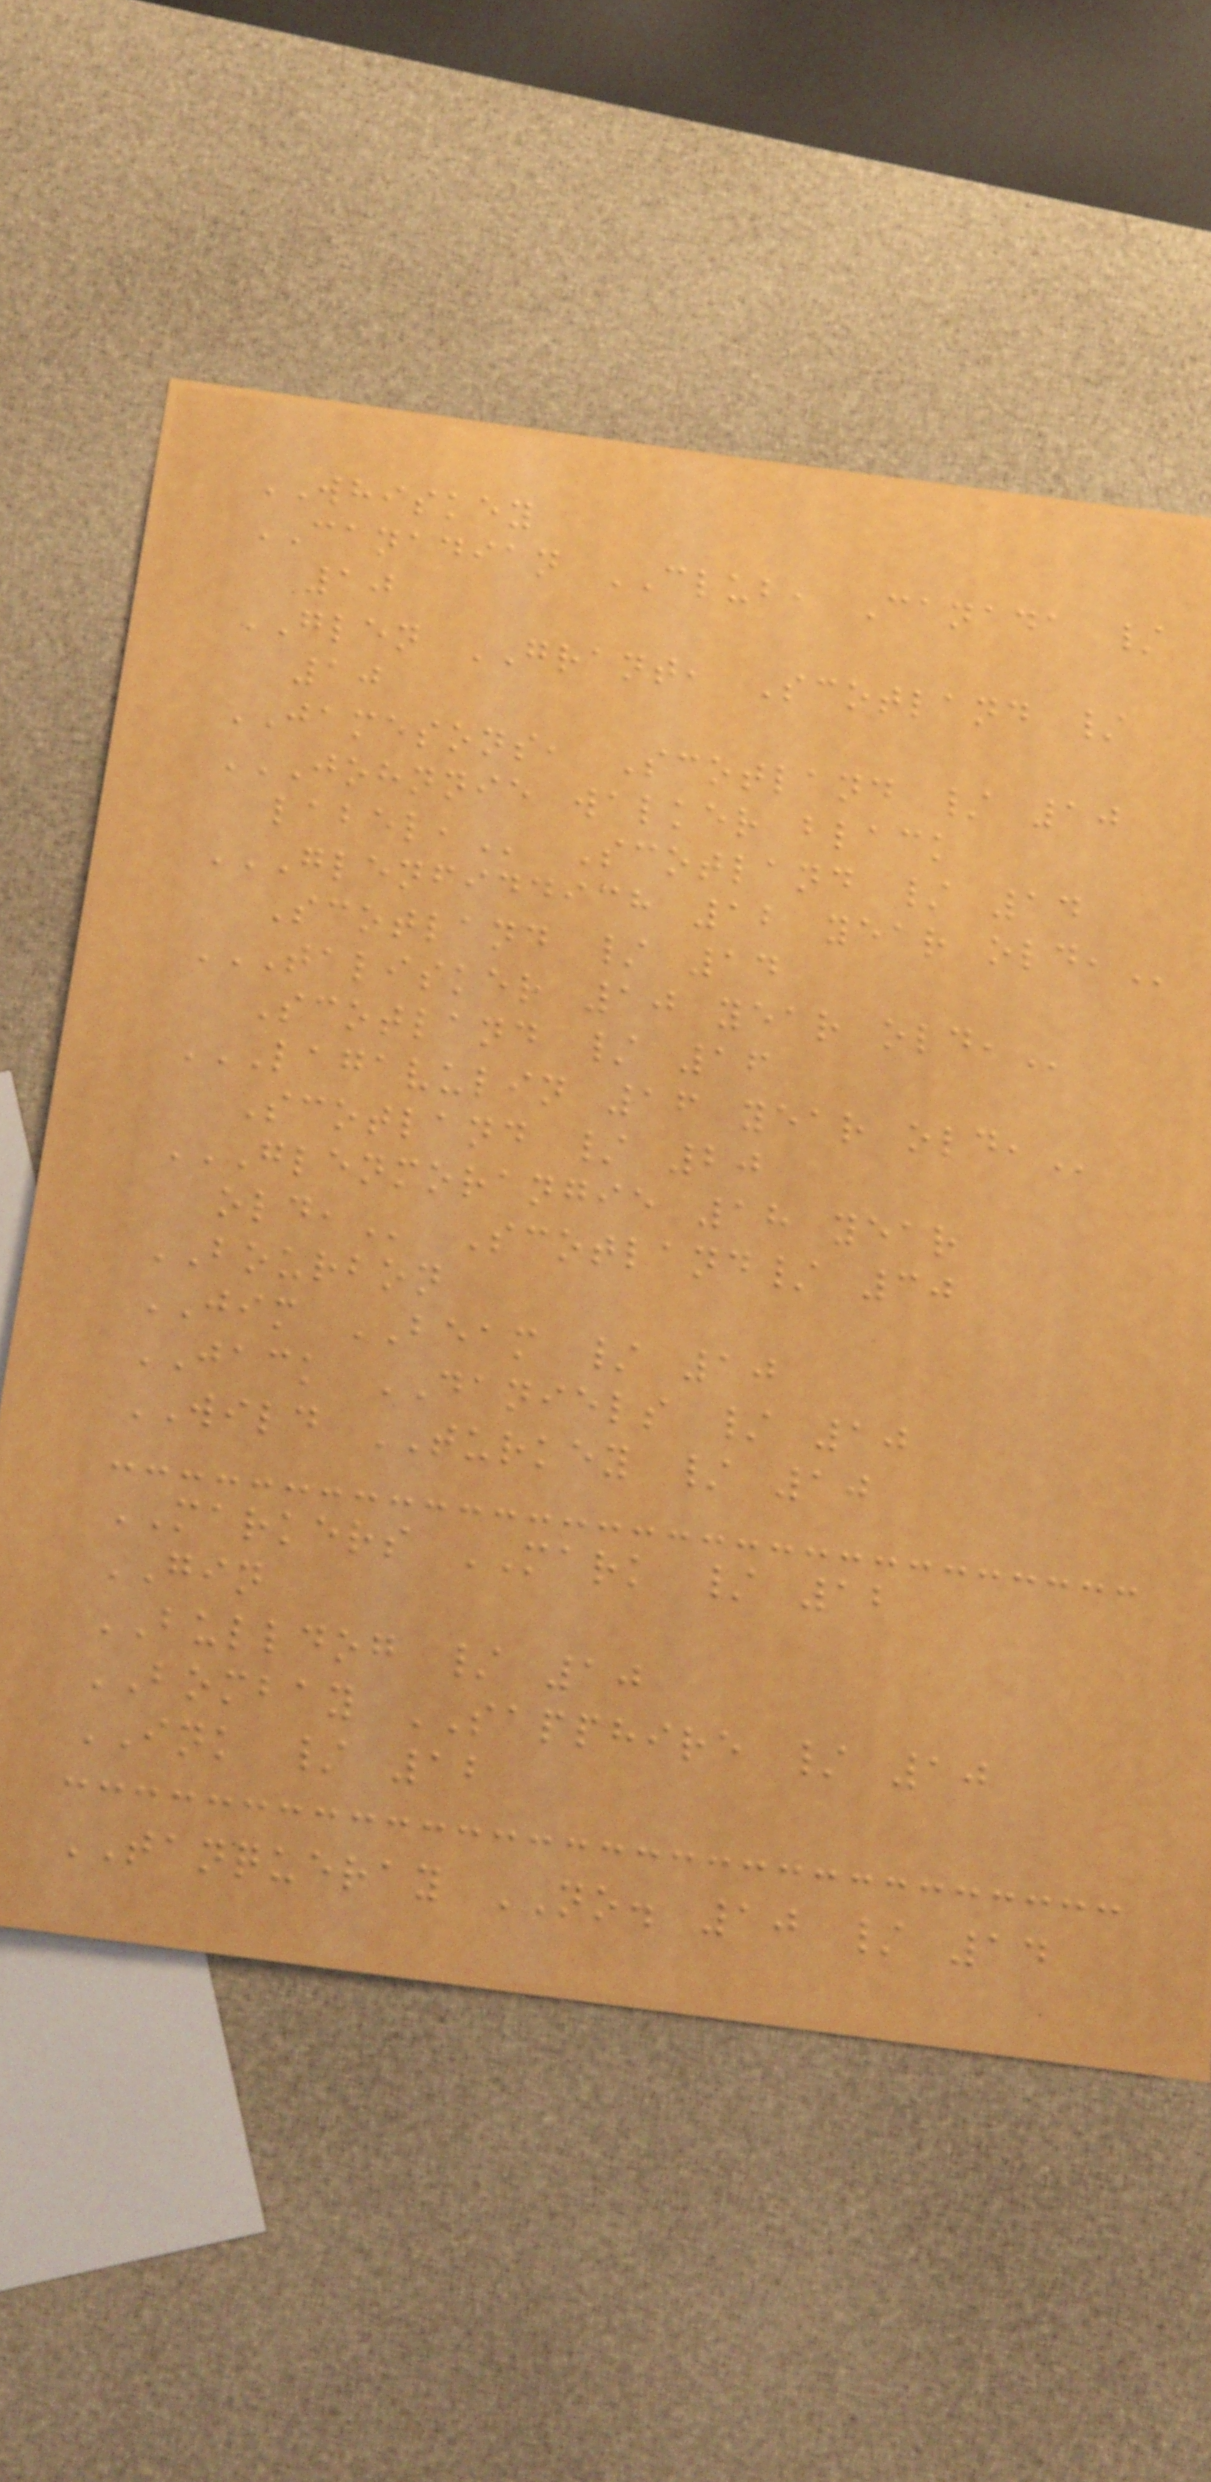WHISKEY
CANADIAN CLUB, Canada /
10
GLEN GRANT, Scotland /
10
JAMESONS, Scotland / 10
JOHNNIE WALKER BLACK
LABEL, Scotland / 14
GLENFIDDICH 12 YEAR OLD,
Scotland / 14
TALISKER 10 YEAR OLD,
Scotland / 16
LAGAVULIN 16 YEAR OLD,
Scotland / 20
GLENMORANGIE 18 YEAR
OLD, Scotland/ 30
BOURBON
JIM BEAM / 10
JACK DANIELS / 10
WILD TURKEY / 10
MARKERS MARK / 12
GIN
BULLDOG / 10
BOMBAY SAPPHIRE / 10
INK / 12
TANQUERAY NO. 10 / 14
